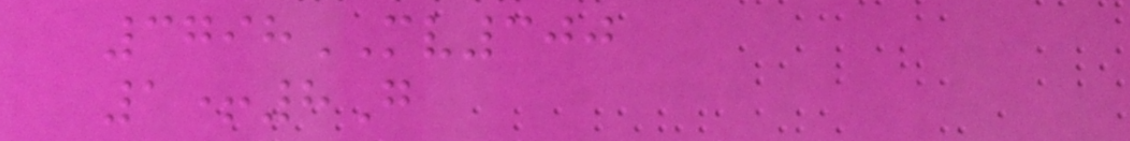3798MV300
1+8G
